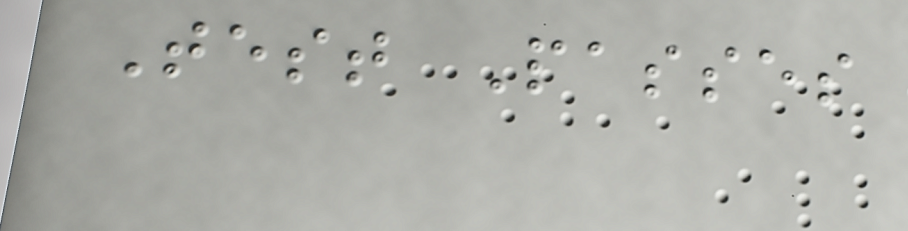Test Passes
